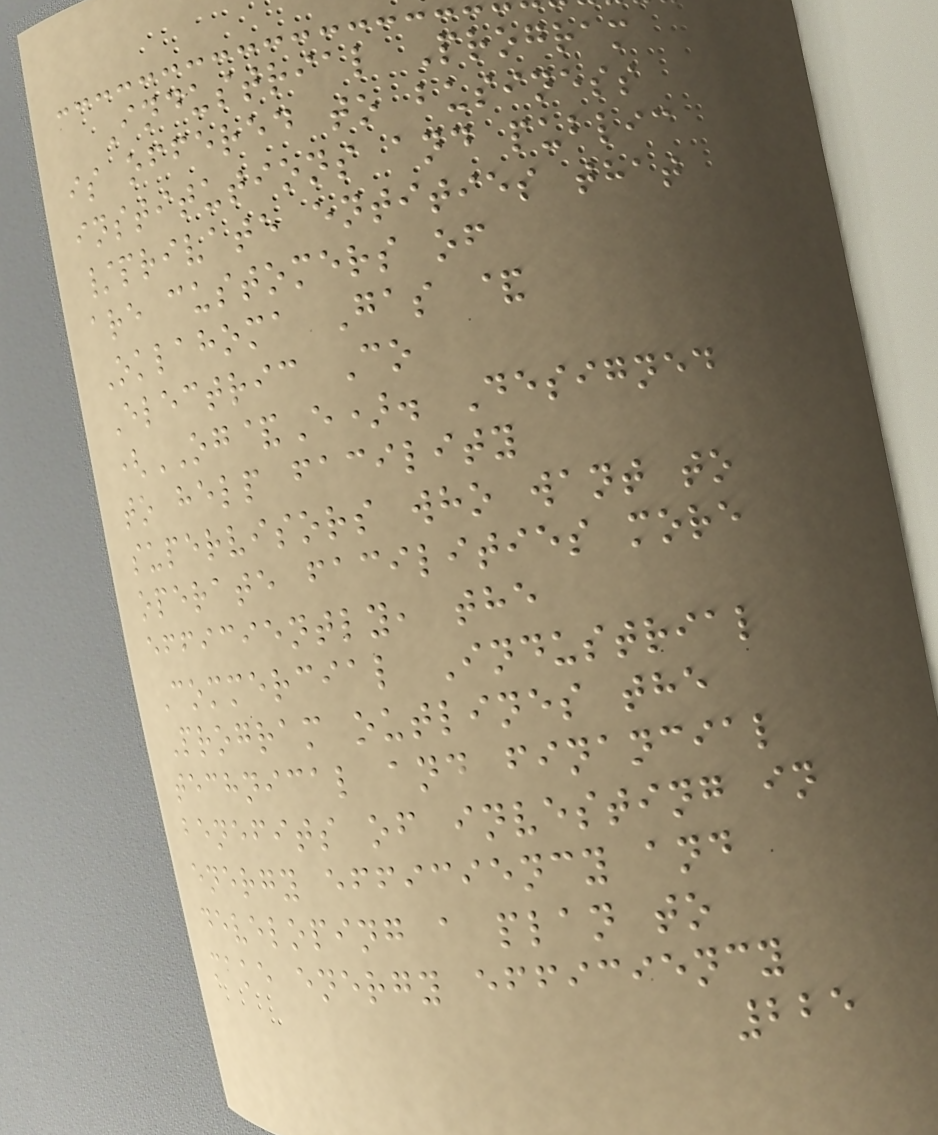Industrial Program
is offered to business
institutions and public
/private entities that
are customers of
Oklahoma Gas &
Electric Co
(OG&E). Designed
to help facility
supervisors who want to
operate facilities more
efficiently, the
Commercial Industrial
Program outlines the
technical and financial
benefits of investing in
energy efficiency and
developing a plan to
make energy efficiency
225
